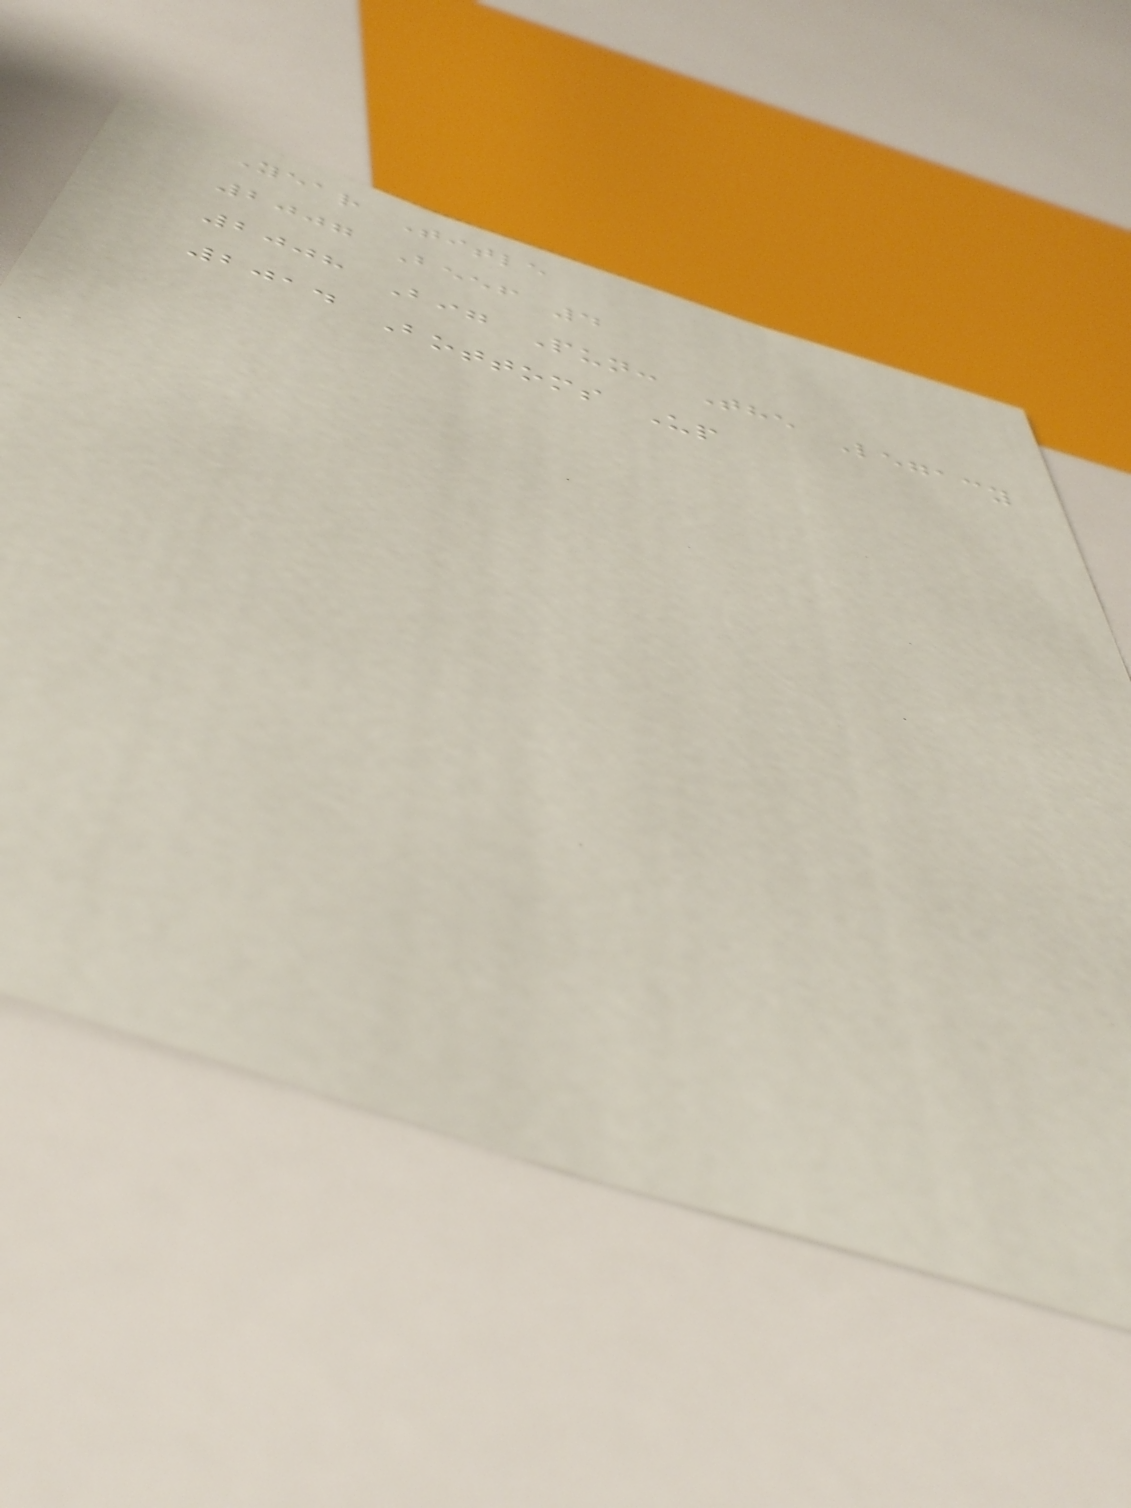Year Title
2007 Beef 4
2008 Big Pun: The Legacy
2014 Bottoms Up
